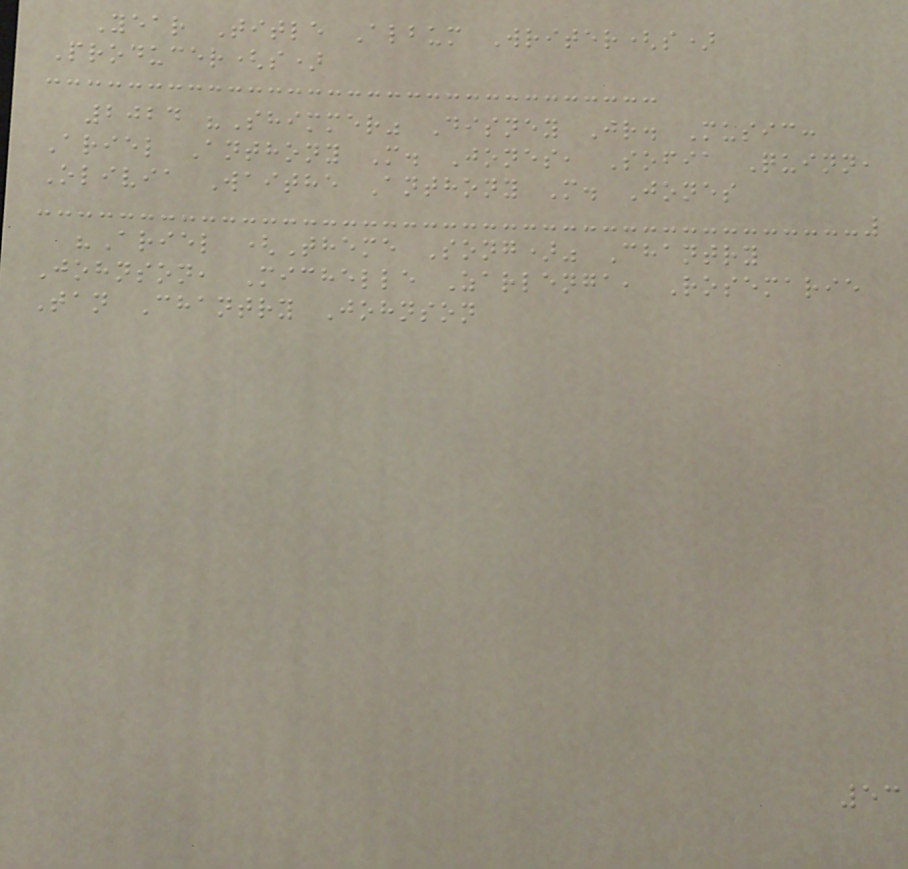Year Title Album Writer(s)
Producer(s)
2024 "Shimmer" Disney Jr. Music:
Ariel Anthony M. Jones, Sofia Quinn,
Olivia Waithe Anthony M. Jones
"Ariel (Theme Song)" Chantry
Johnson, Michelle Zarlenga, Rosemarie
Tan Chantry Johnson
53
